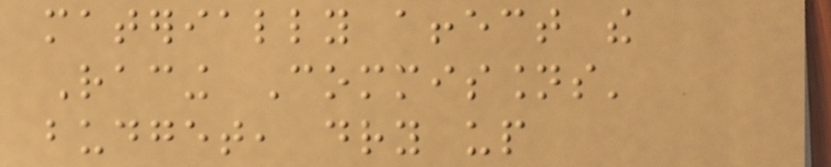materially affect the
Racing Commissions'
budget, dry up
